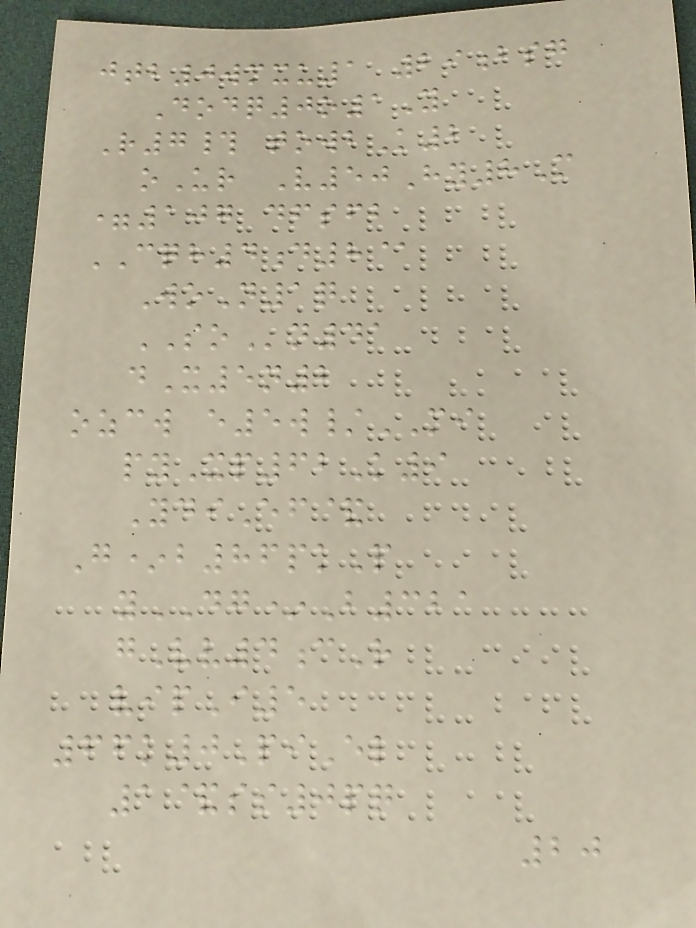jtb0wmxu1 29bsg
Dodq0o1Y
R7# towbK2
oUr V50Hy8M
=107 dfsfb
CQH4d8@
WoN1q
SOn41
dX5n2
ozcw e5w/MI
pyXp62K9
YdiEf&
G*b86pkP
yDG*B321
gVv4cR
vipI5
66k0PiEl
1&ss0pq
20
